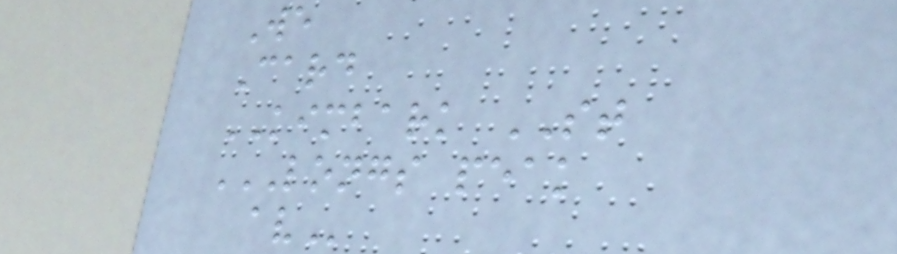We
Card
KIMBARK ST
LONGS PEAK
AV
